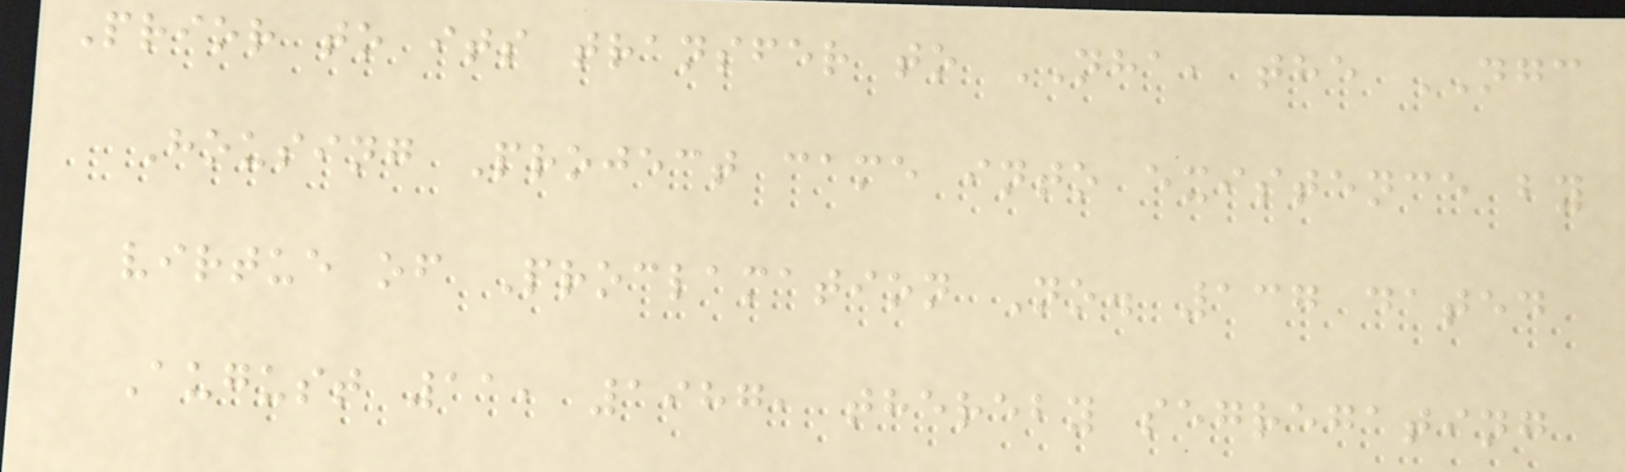Prior to its transfer to NHA, the NGC
Housing Project came into existence by
virtue of Proclamation No. 137 dated
August 11, 1987, thereby segregating
